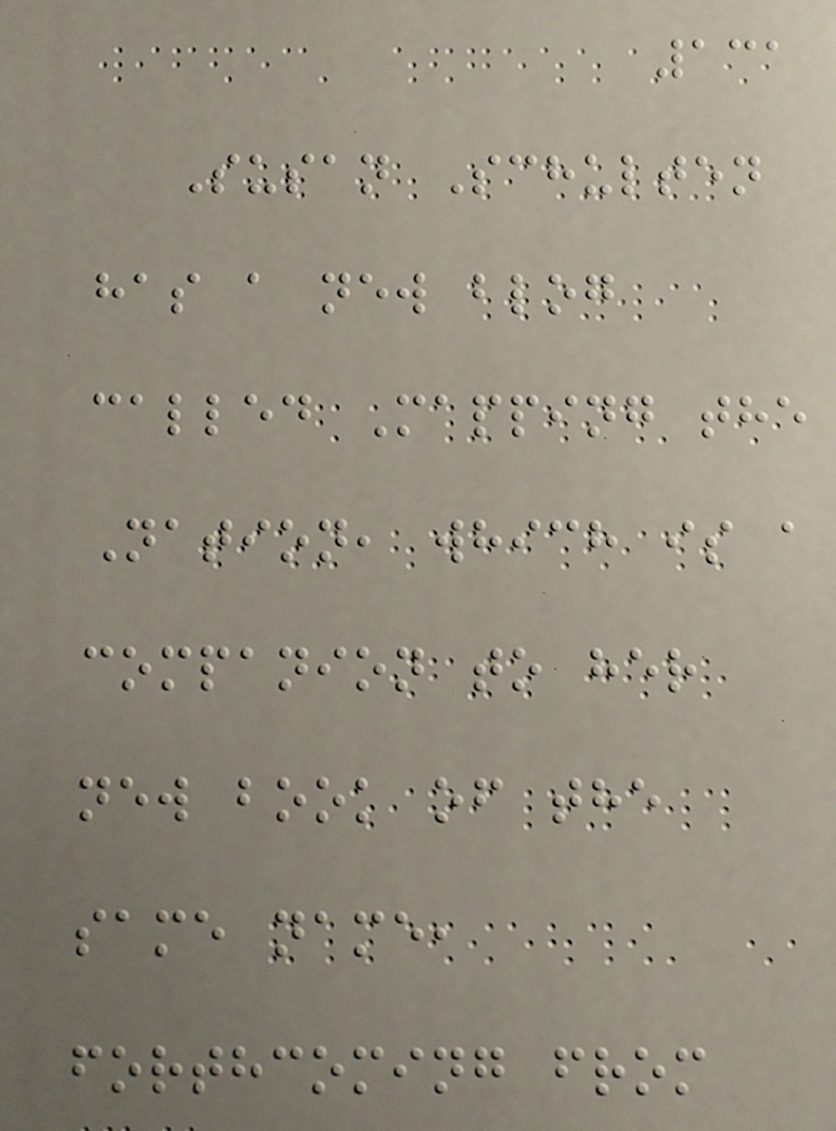131
Susan Schulten
has a new blog
called Mapping the
Nation, which is a
companion to her
new book of the
same name,
forthcoming from
